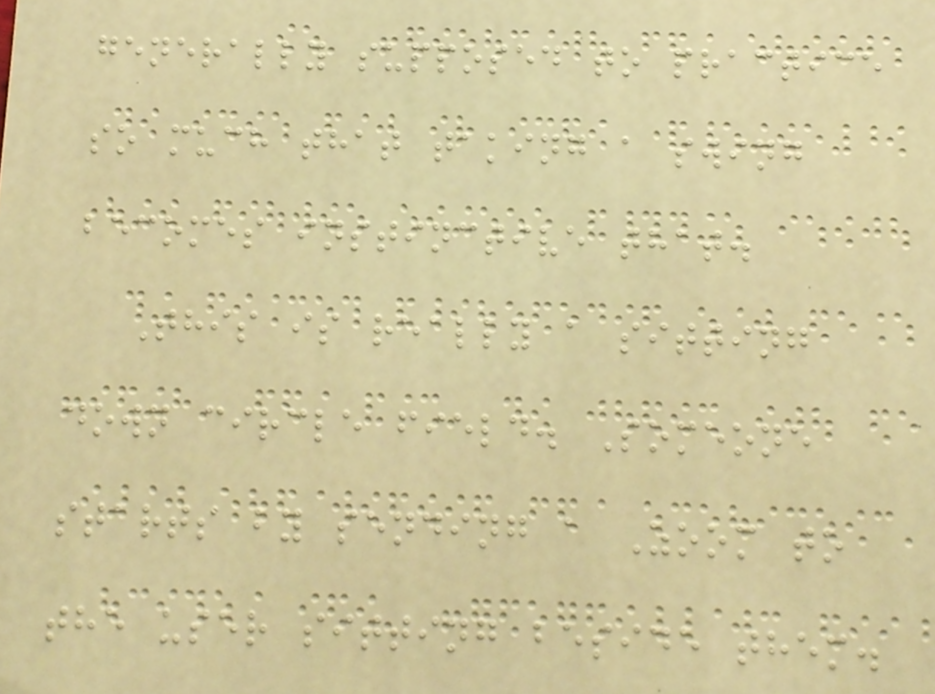generally supposed to practice
so much that taking a swing
becomes instinctive that.
This is really a sitting
down circle field. Someone
starts by sending a Zoom to
the user sitting beside them.
